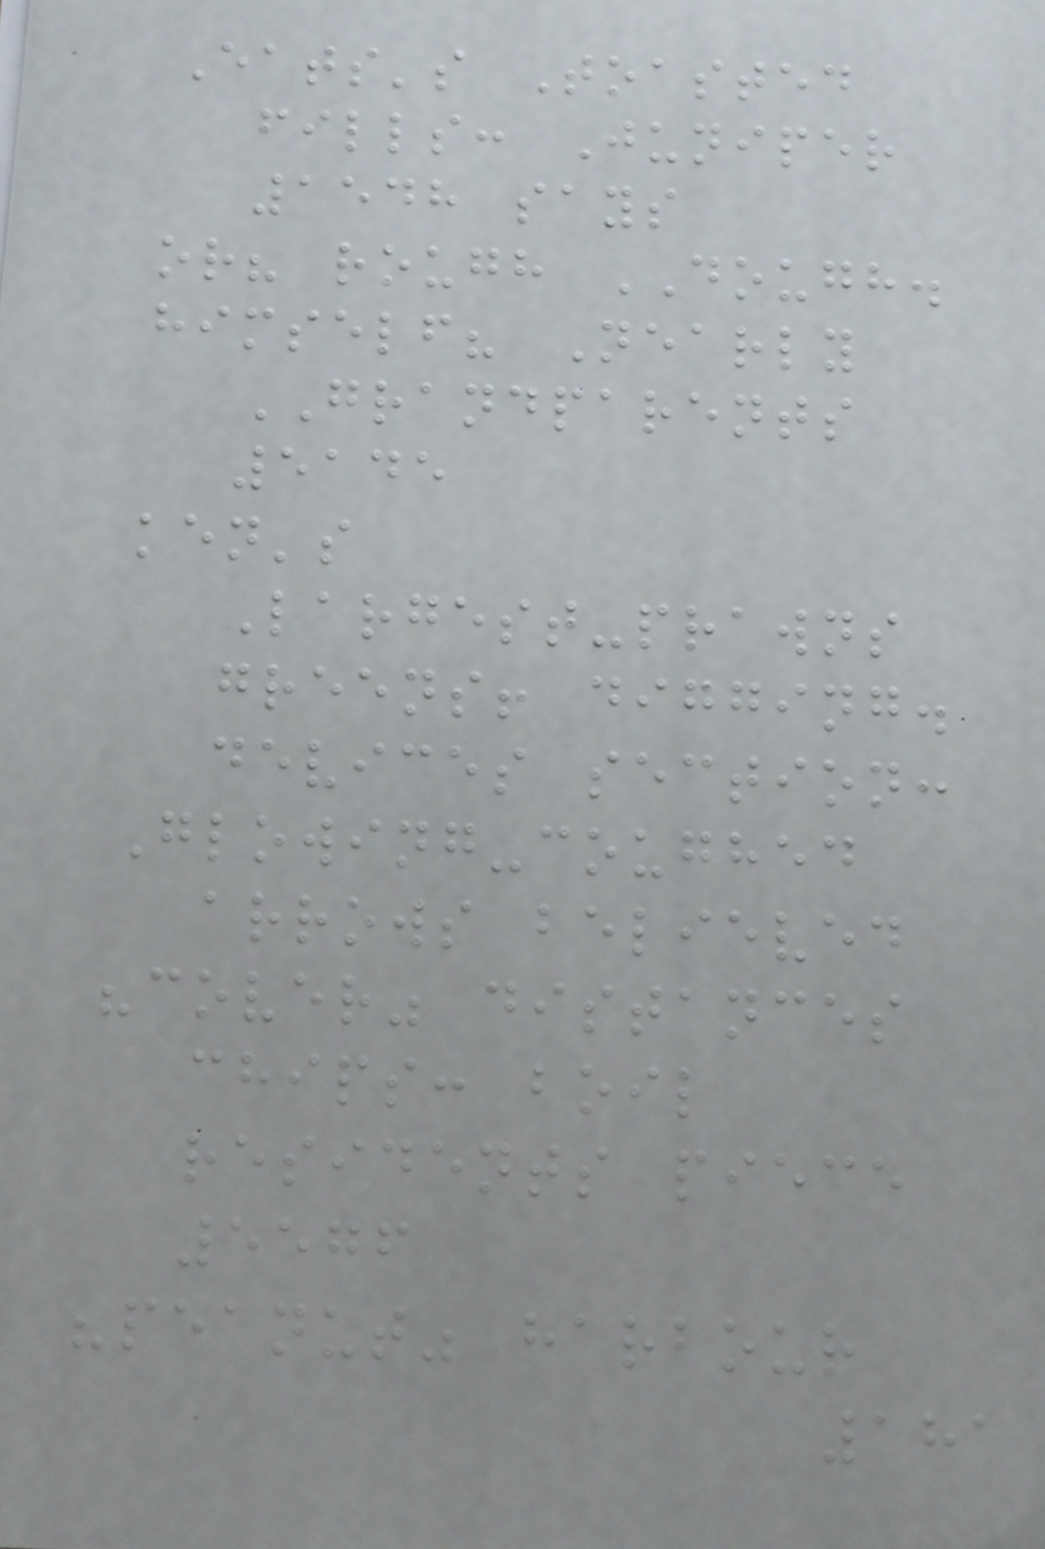Eats's Toasted
fills: Juniper
1548 says
or? rough DOUGH.
himself? Nearly
GRANDPARENTS
5145
ken's
Largest-prawns
greens! digging.
devices section:
Glowing-coughed
arrows believed
"cover" distances
chips: boil
residents piece
5576
"peanut" harbour
181
